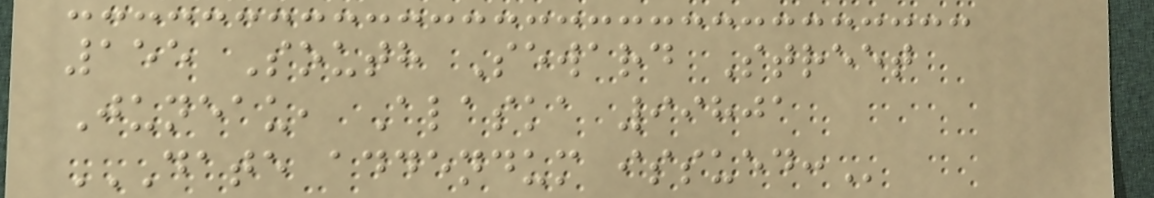155 South Seward Street
Juneau, Alaska 99801
DATE ADDENDUM ISSUED:
